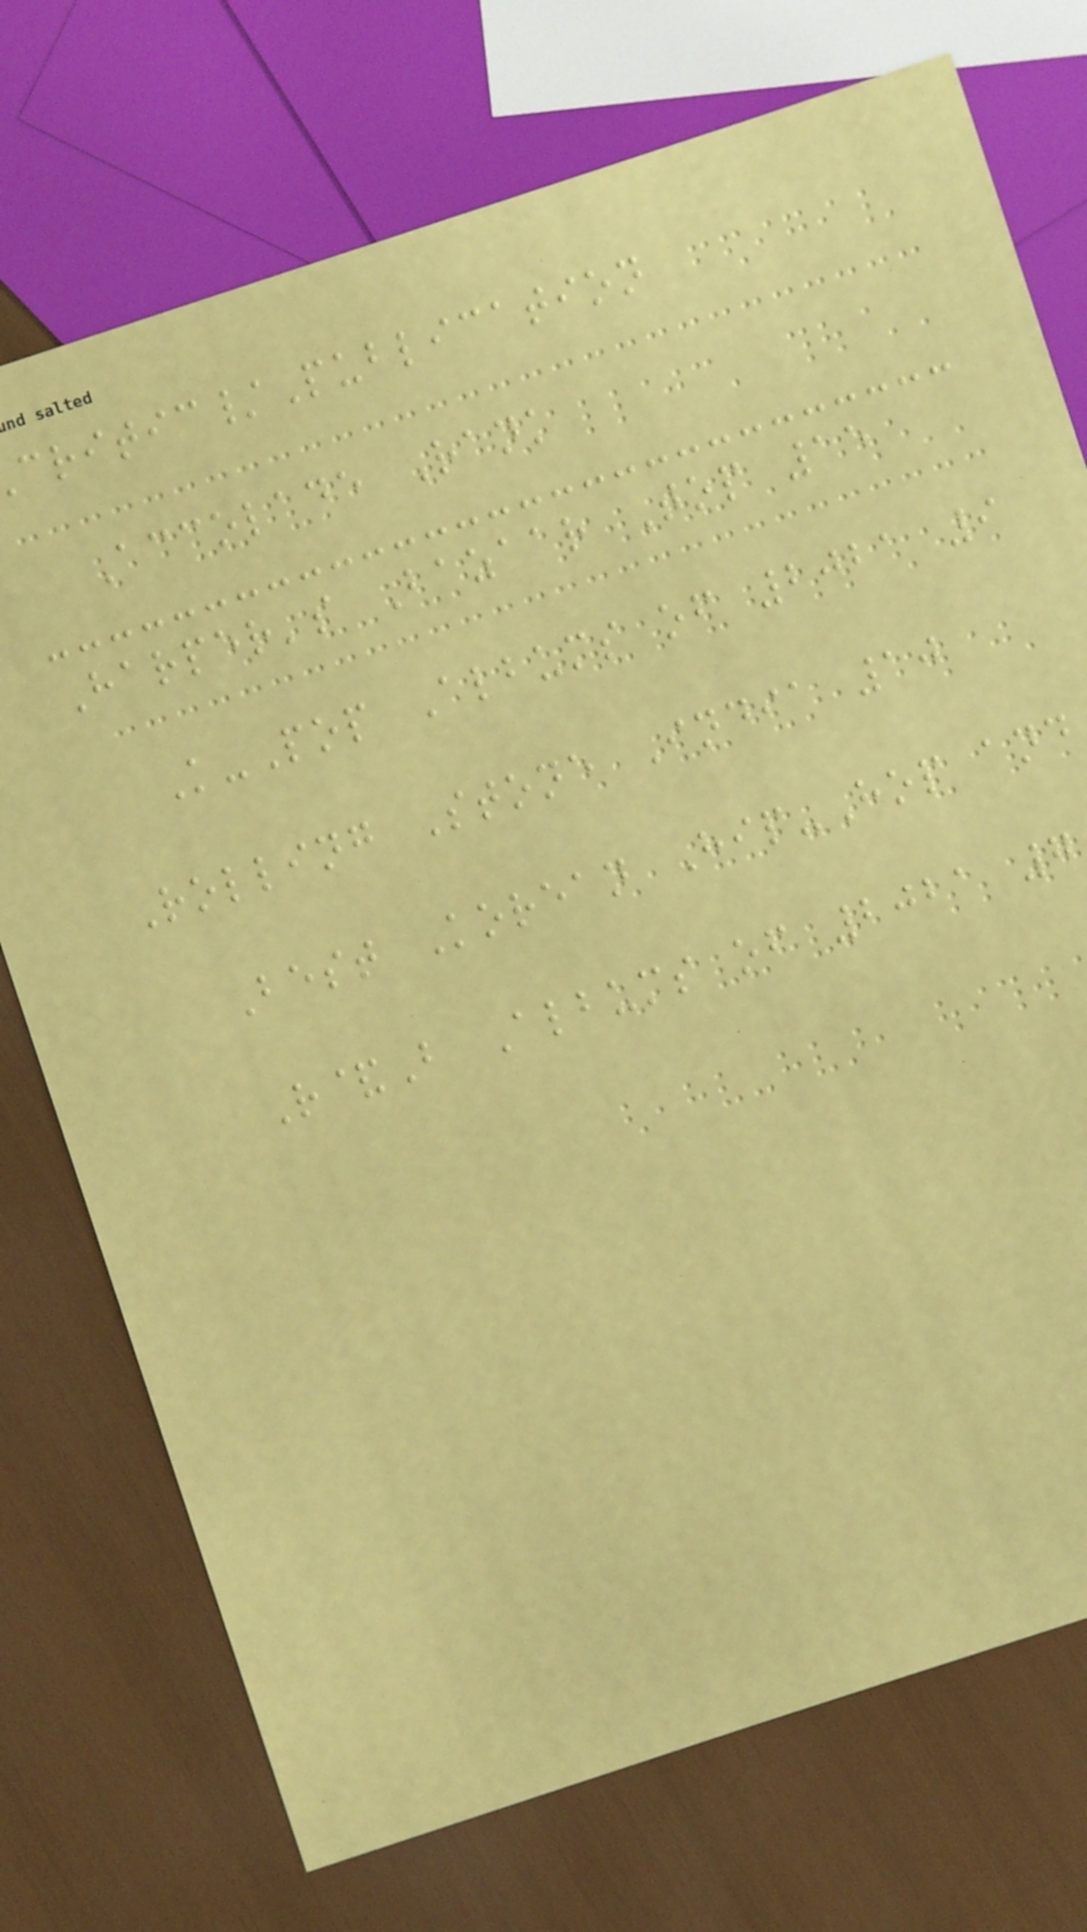ritic/Publication
Accolade Rank
Harper's Bazaar Top 15
K-Pop Albums of 2021 9
Rolling Stone India 10
Best Korean Hip-Hop and
R&B Albums of 2021 7
